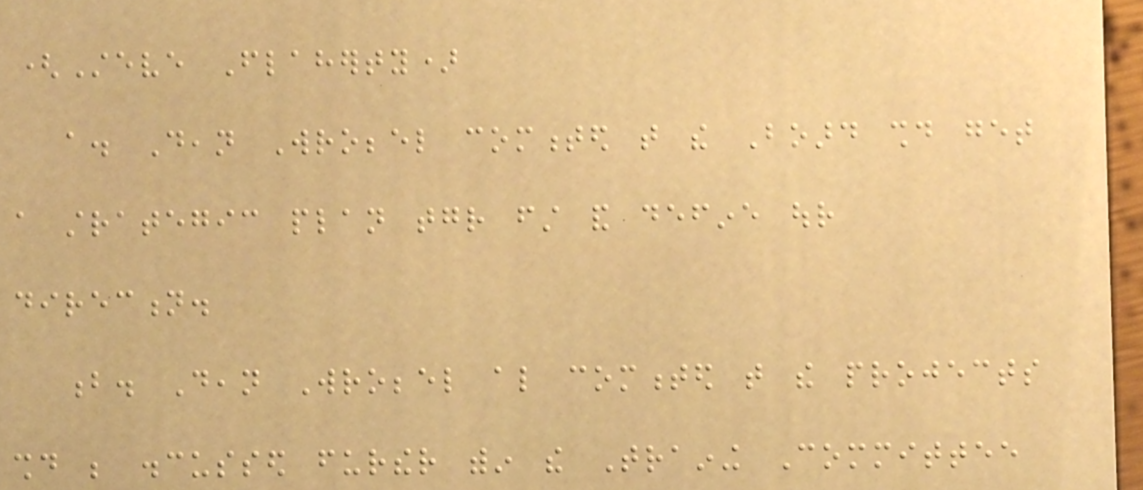(Steve Flaherty)
a. Dean Wrobbel commented that the Board should get
a strategic plan together first and define our
direction.
b. Dean Wrobbel also commented that the projects
should be discussed further within the Training Committee
